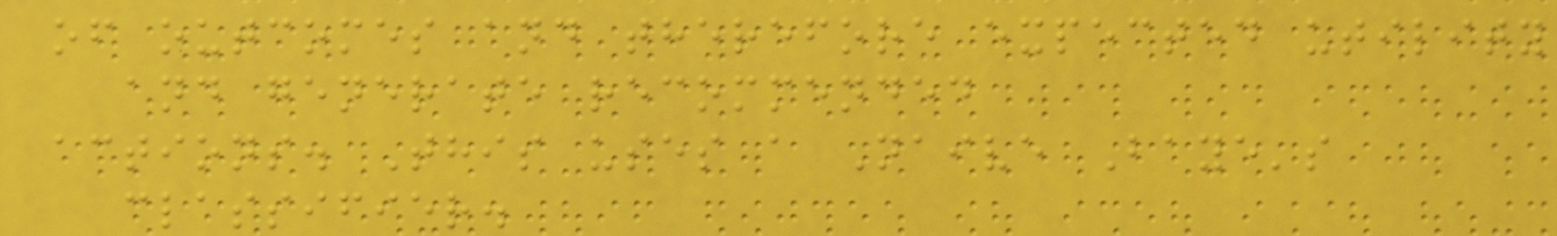of outcomes and therefore expected utility
and generate recommended
actions. This uses a Naive Baye's
classifier.
